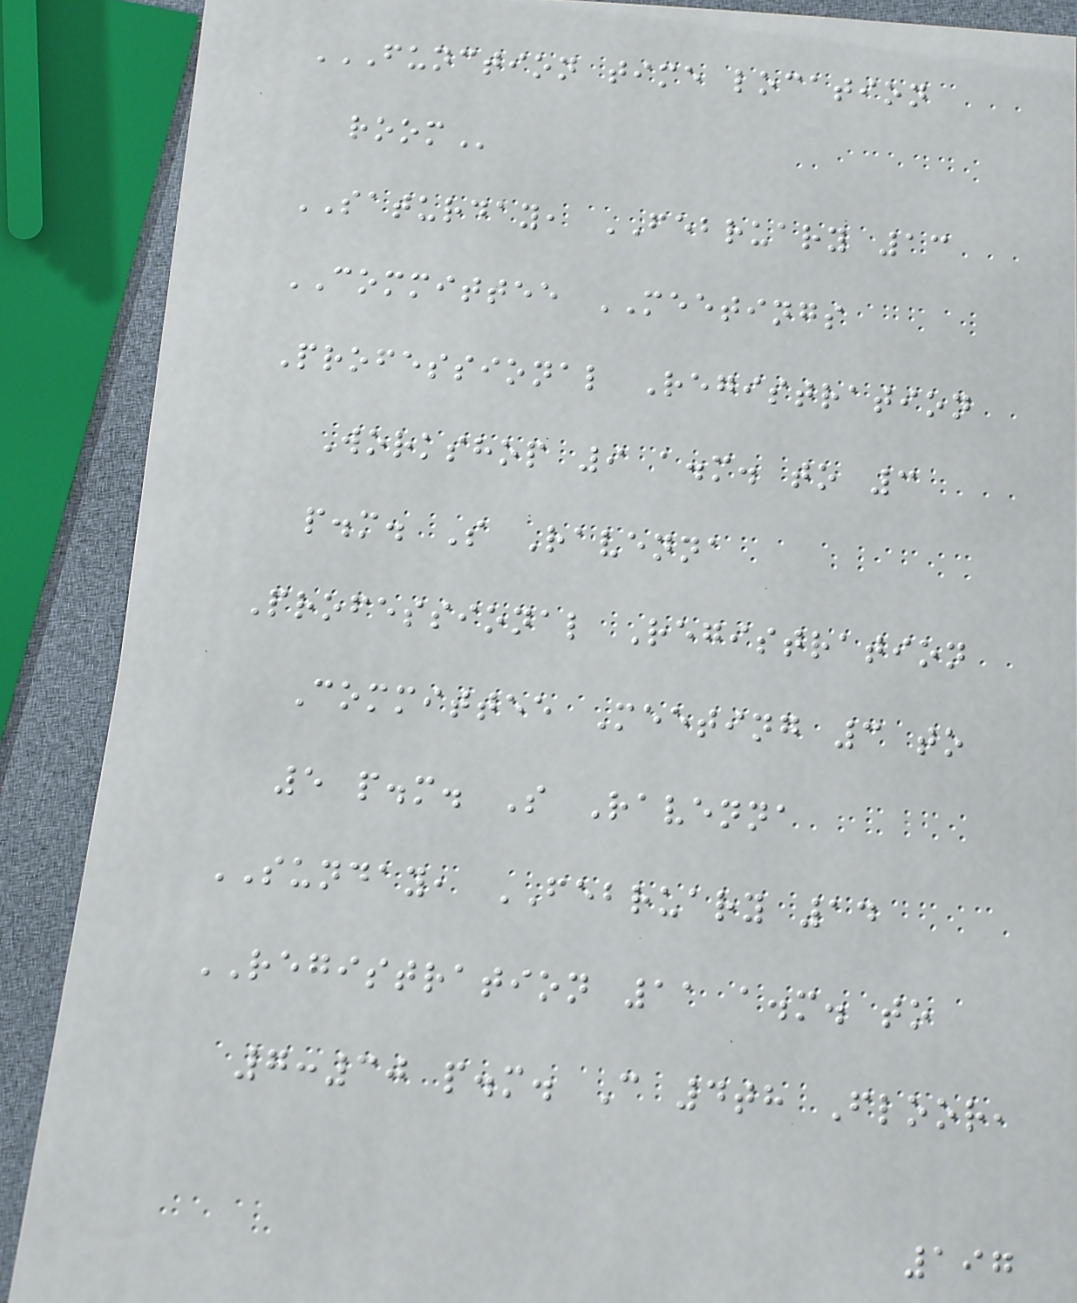FUNCTION TIME LOCATION
ROOM
SATURDAY, FEBRUARY 13
COMMITTEE MEETINGS
Professional Registration
Workshop 9 a.m. to 3
p.m. S Ravenna
Professional Registration
Committee Meeting 3 to
5 p.m. S Ravenna
SUNDAY, FEBRUARY 14
REGISTRATION 11 a.m. to
7:30 p.m. C 4th Floor,
197
